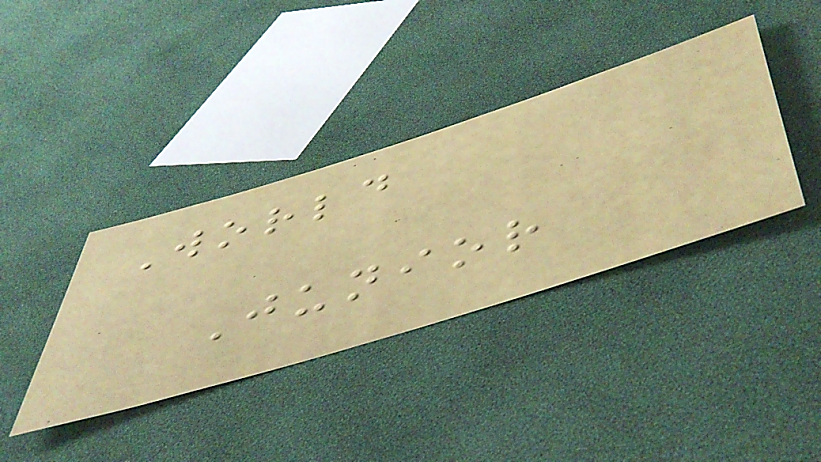World
Junior
